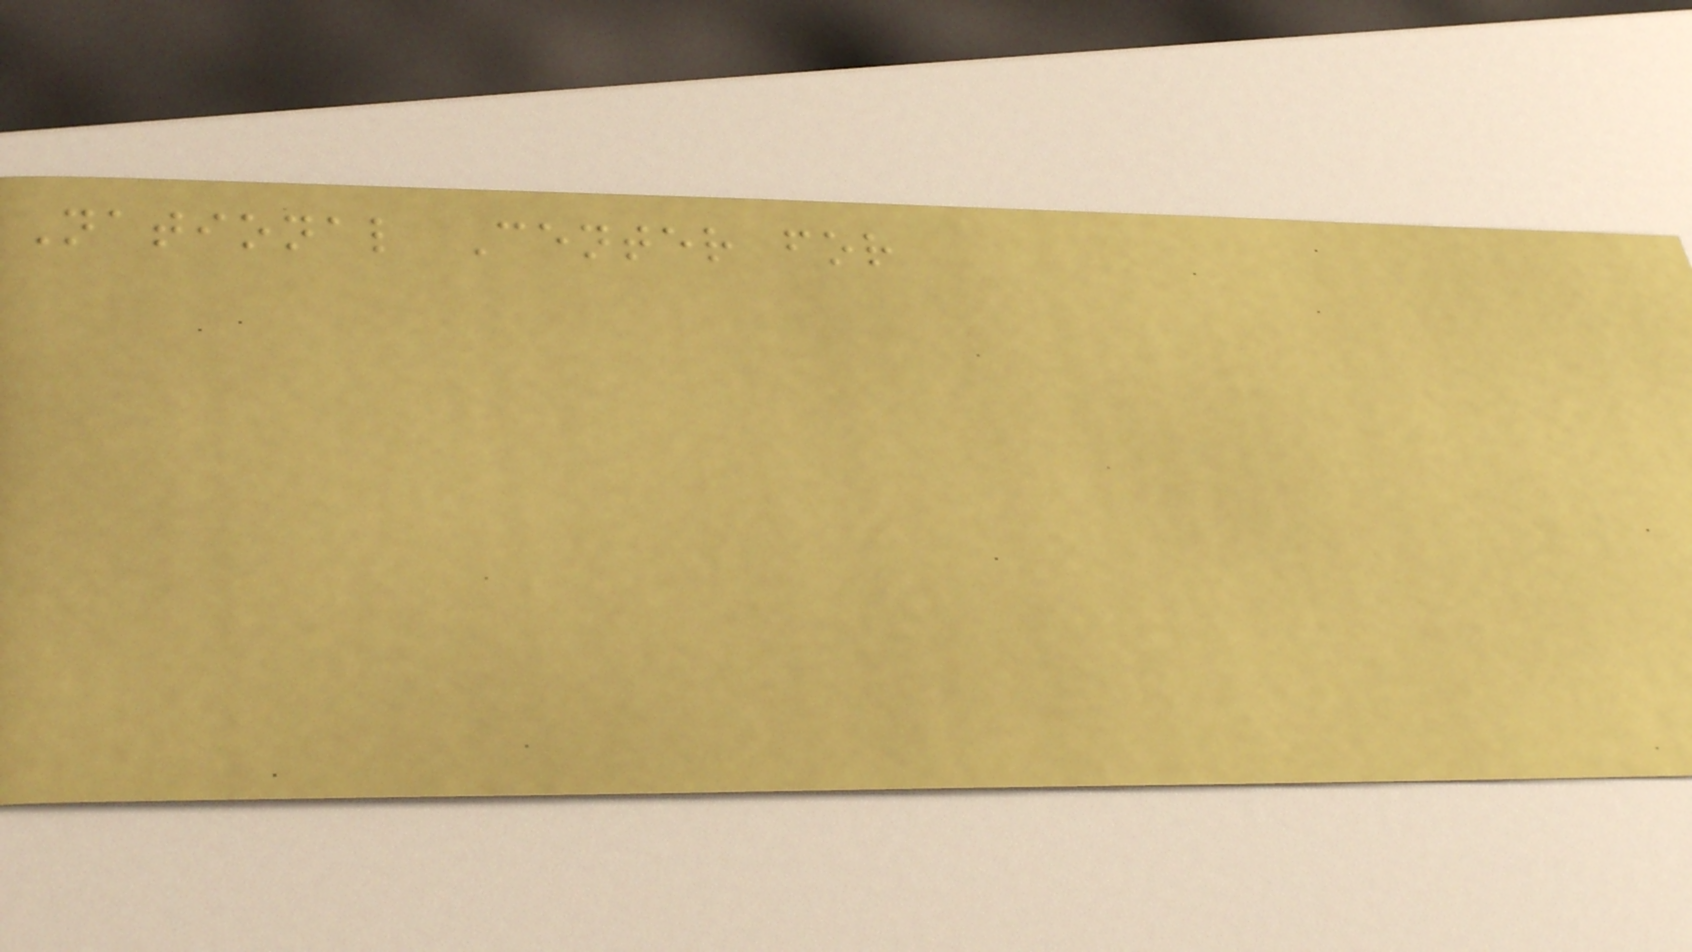National Center for
